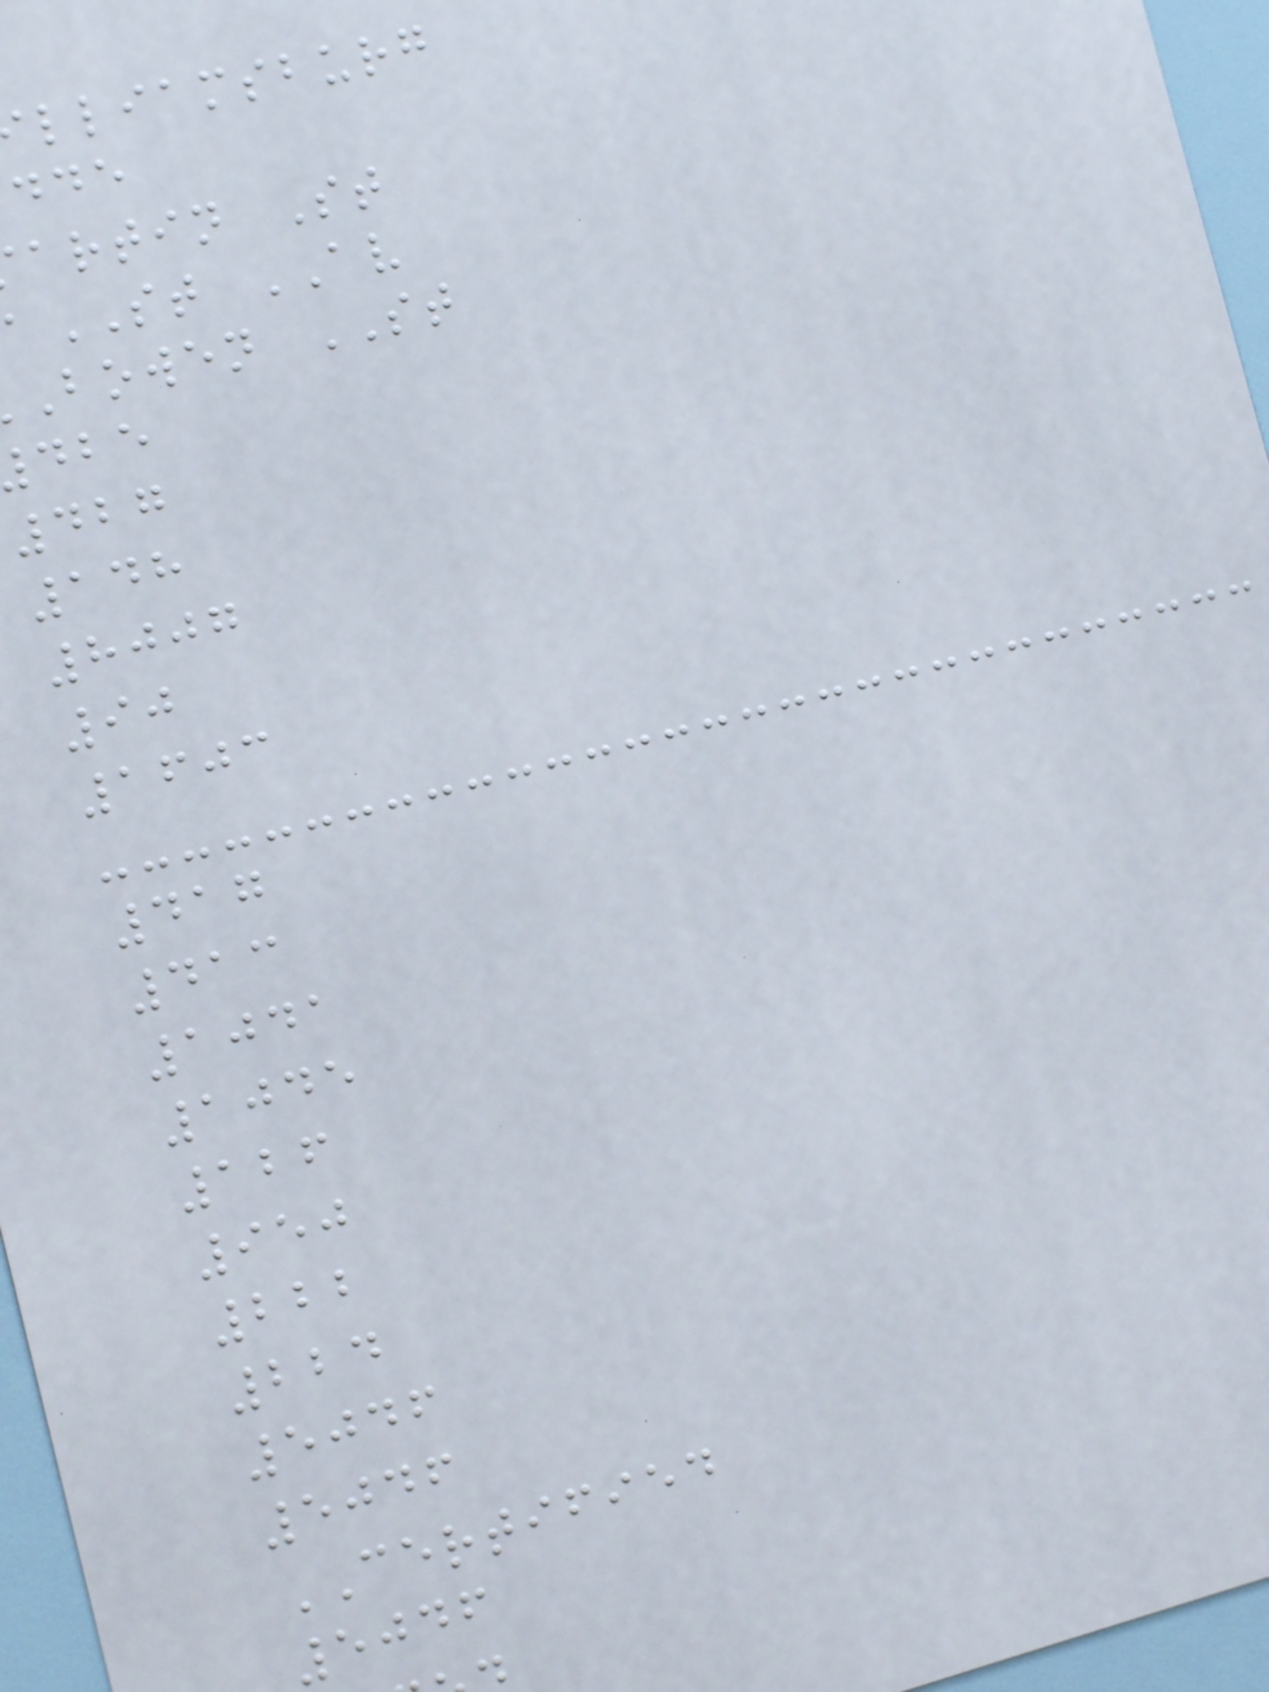lliamsburg
artin St
ST AV
bowen ST
427
148
8007
90
1603
417
413
1041
1045
126
950
222
224
5046
5046
CERTIFIED
5046
